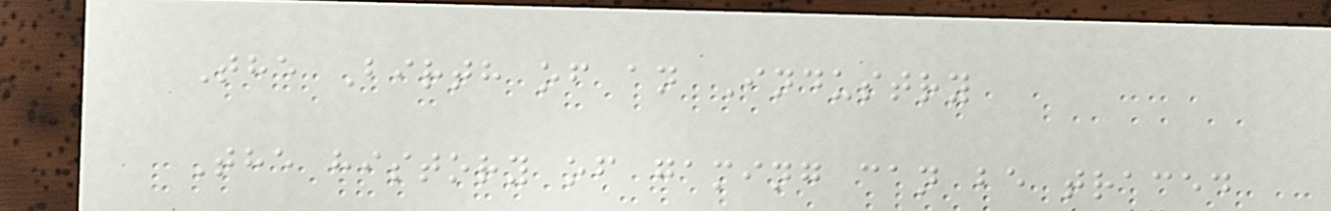The Birth of an Industry
The history of gaming can be traced
